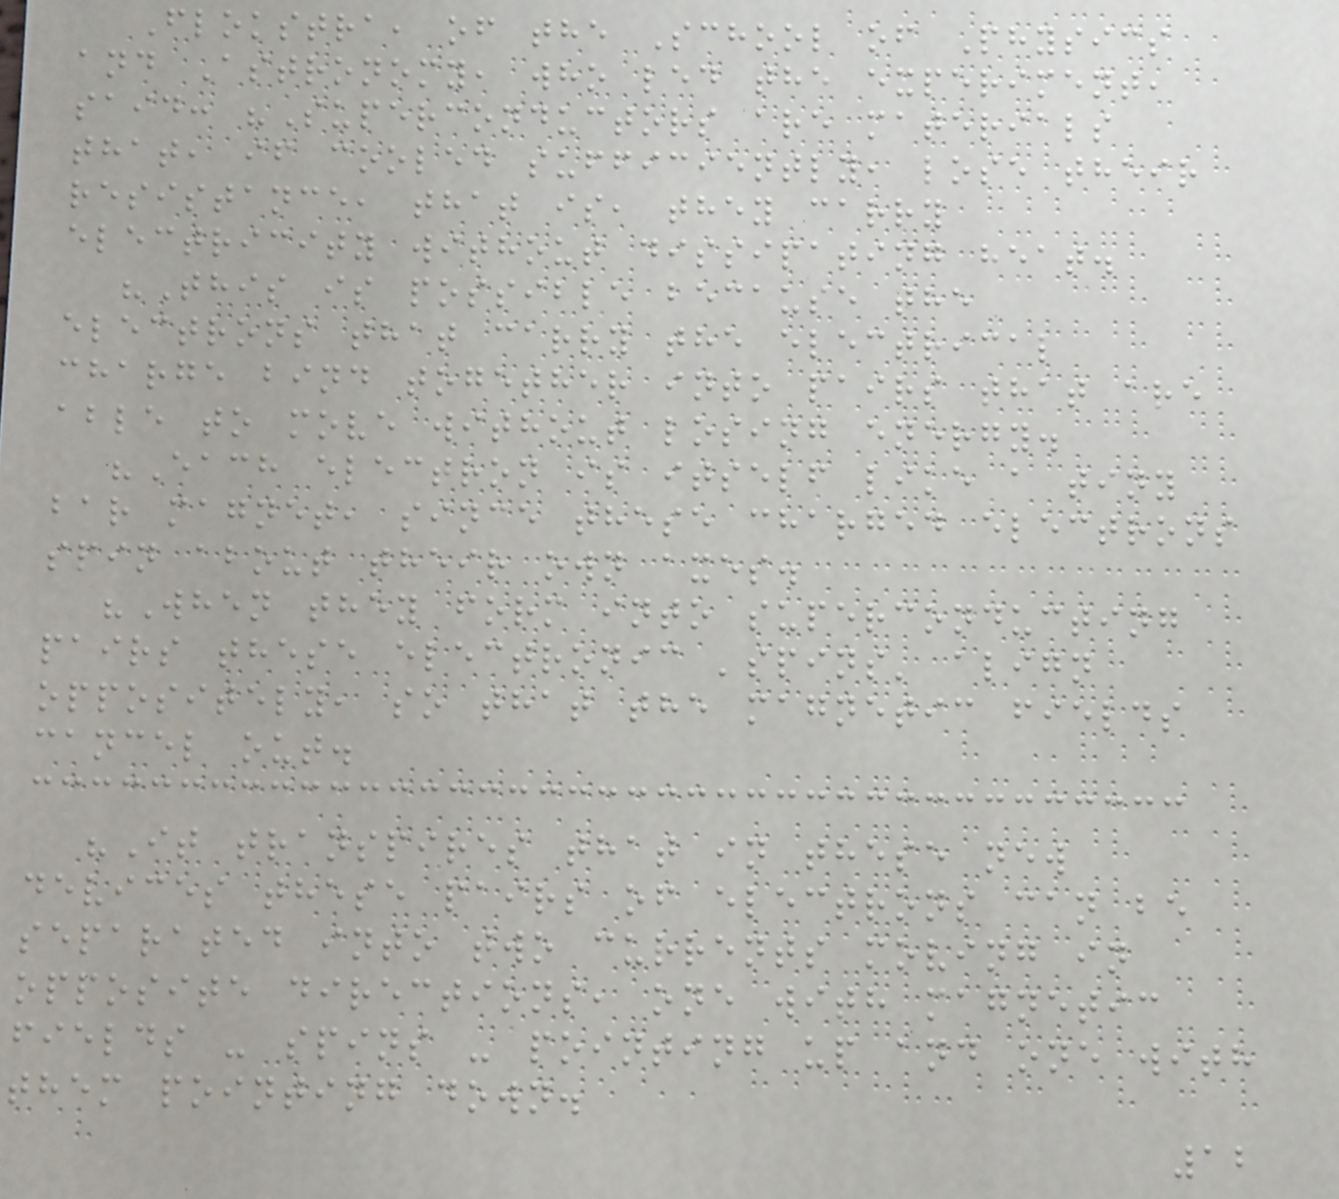Flokstra, of the School of Physics
and Astronomy, who led the experiment,
said: "Superconductors are materials
that, if cooled sufficiently, lose their
resistance, that is, they carry
electricity without dissipating heat.
"This is possible because the
electrons that carry the electrical
charge bind together into pairs that are
able to move without losing energy.
"Each electron is itself like a tiny
bar magnet, since these charged electrons
spin about their own axes.
"When they form into superconducting
pairs these electronic 'spins' align
oppositely, so that the magnetic fields
cancel out.
"It transpires that in these new
devices these pairs of electrons can be
separated into two currents moving in
opposite directions, one with magnetic
fields - spins - pointing up and one with
them pointing down.
12
